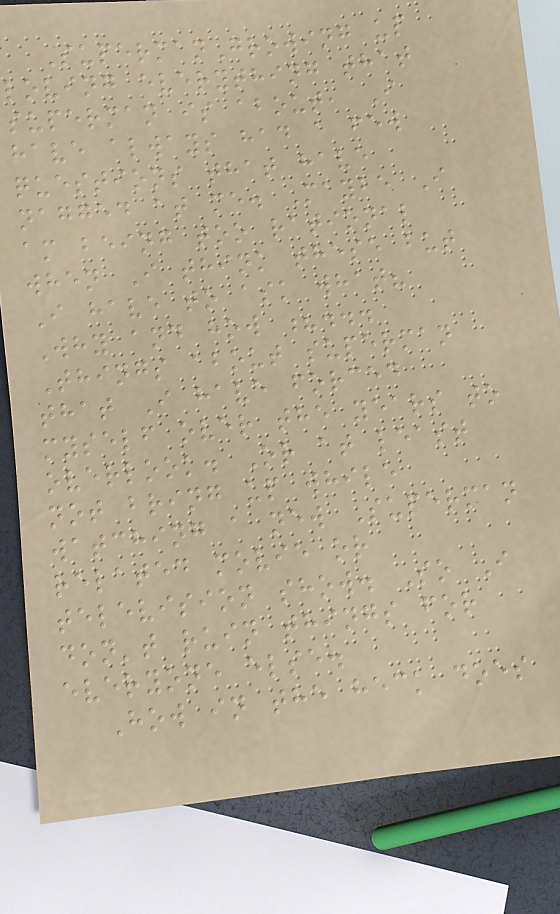SupermanGrowing up
loving everything that
superman is about, I
have always had a few
questions that have
nagged at me. Maybe I
am being too rational
when I think these but
I have to ask what?
Why and how ?...
Things about superman
that I have forced
myself over the years to
overlook. Or at least
not bring up while
watching a new Superman
related movie or
television show. So I
don't ruin things for
everyone else.
How in the heck does
